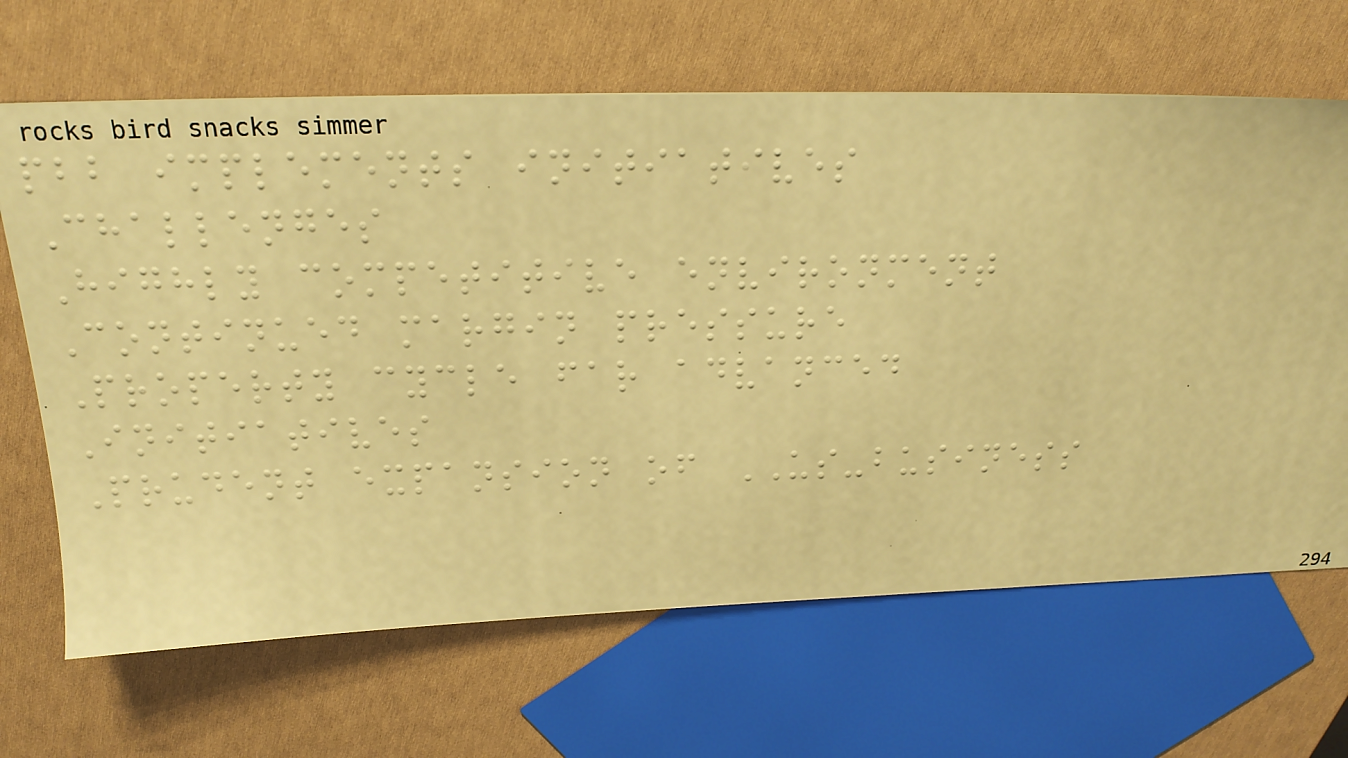pbb implements initiatives
Challenges
Highly competitive environment
Continued margin pressure
Property cycle far advanced
Initiatives
Prudent expansion of US-business
